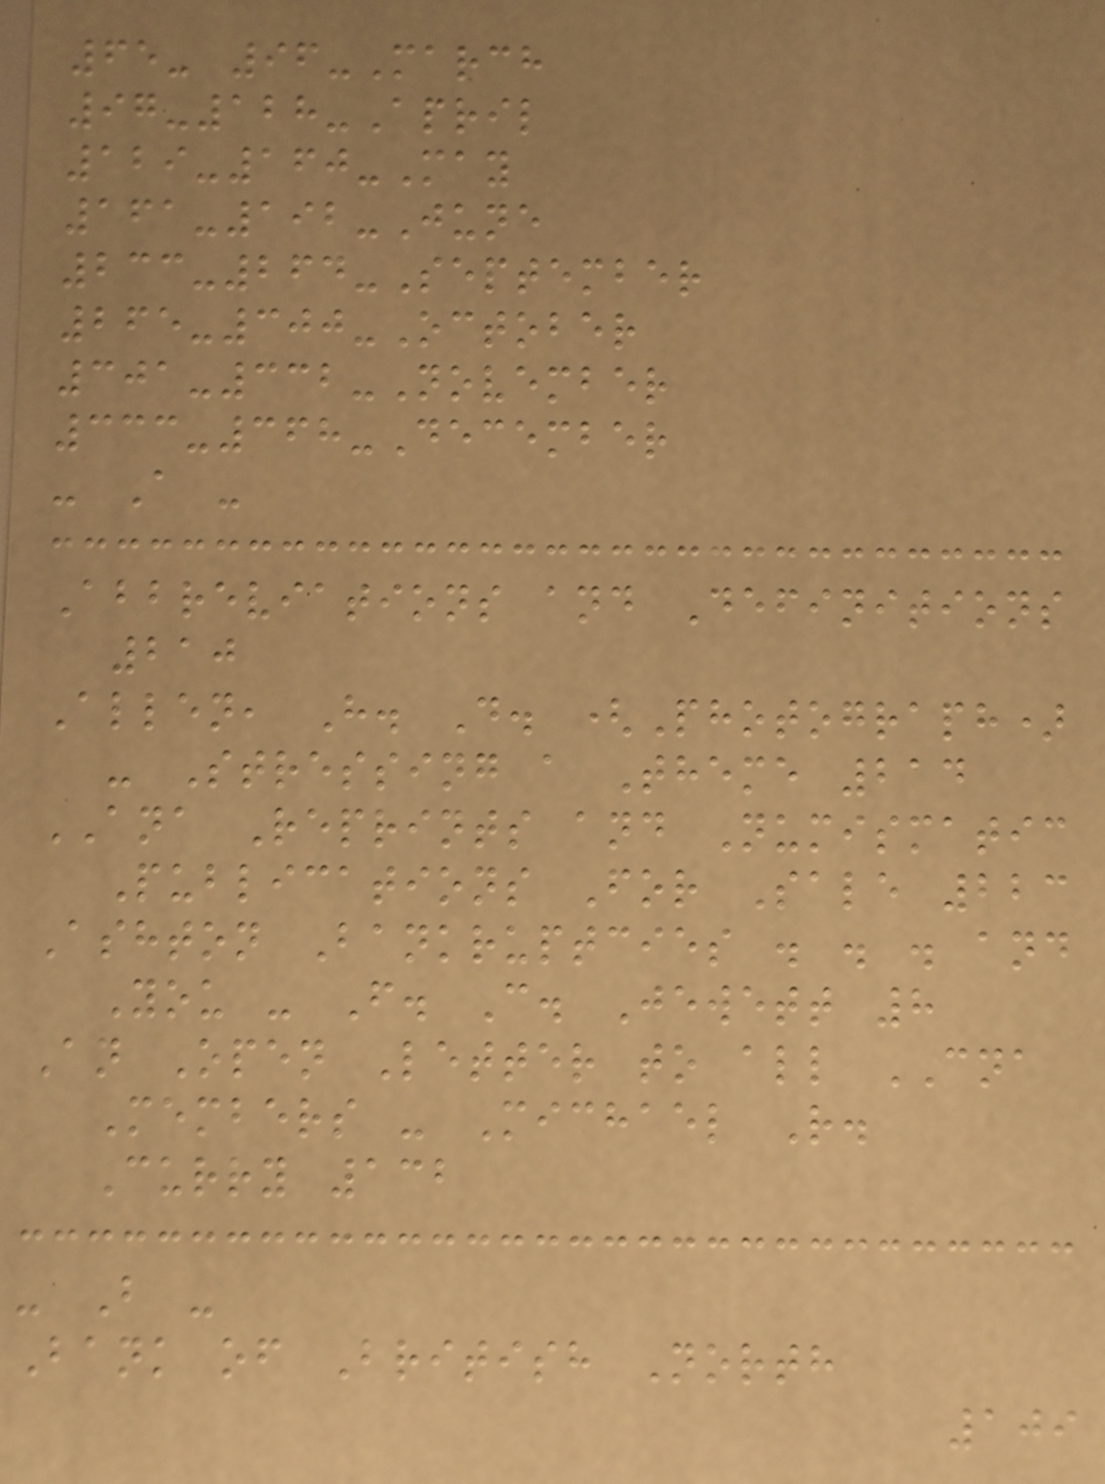65- 96-March
97-128-April
129-160-May
161-192-June
233-264-September
265-300-October
301-332-November
333-368-December
- A -
Abbreviations and Definitions
210
Allen, H. D. (Photograph)
- Stressing a Theme 214
ANA Reprints and Numismatic
Publications For Sale 223
Ashton Bankruptcies . . . and
You - F. C. Jewett 8
An Open Letter to all CNA
Members - Michael R.
Curry 132
- B -
Bank of British North
109
